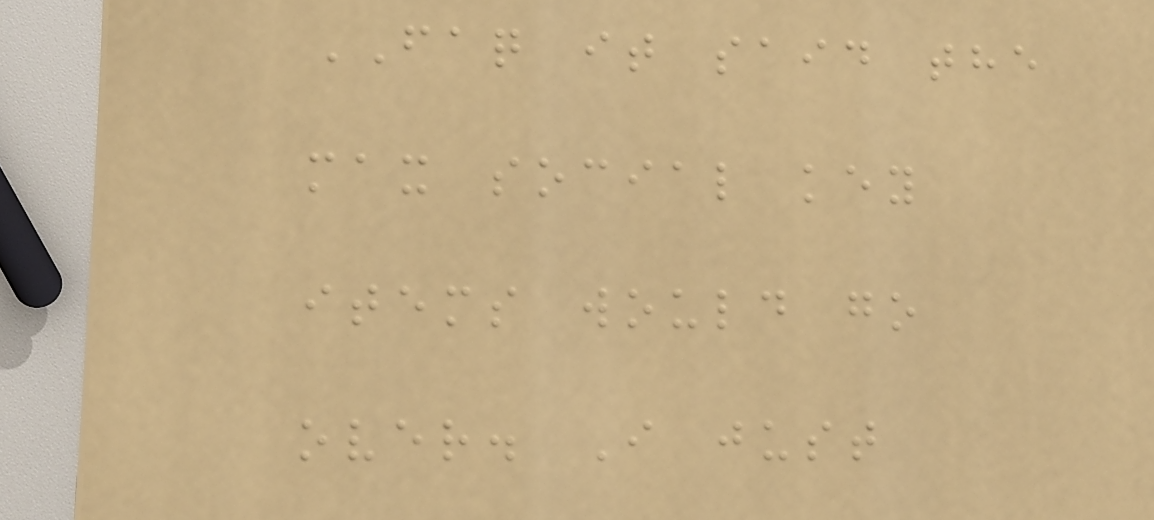FAQ it said the
max social key
items would go
over. I just
